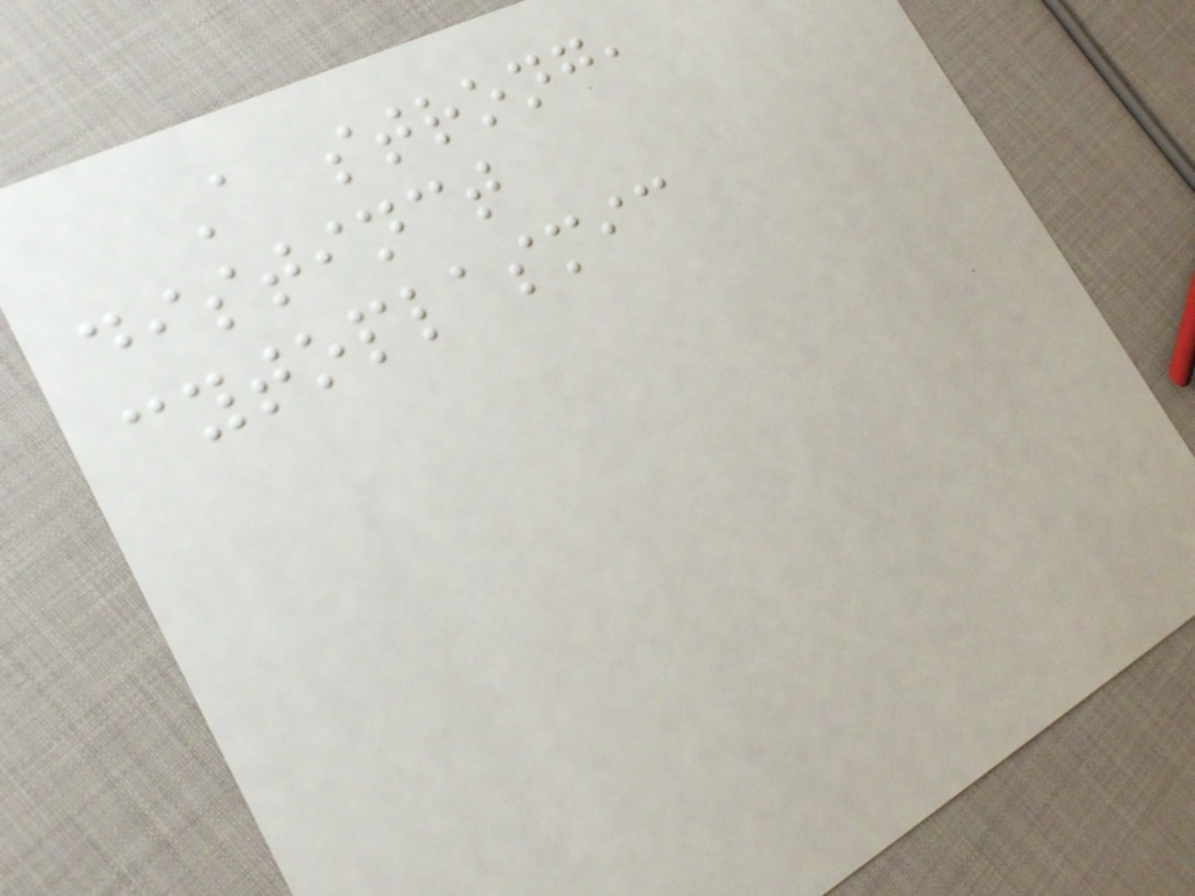A strong,
distinct
cytoplasmic
